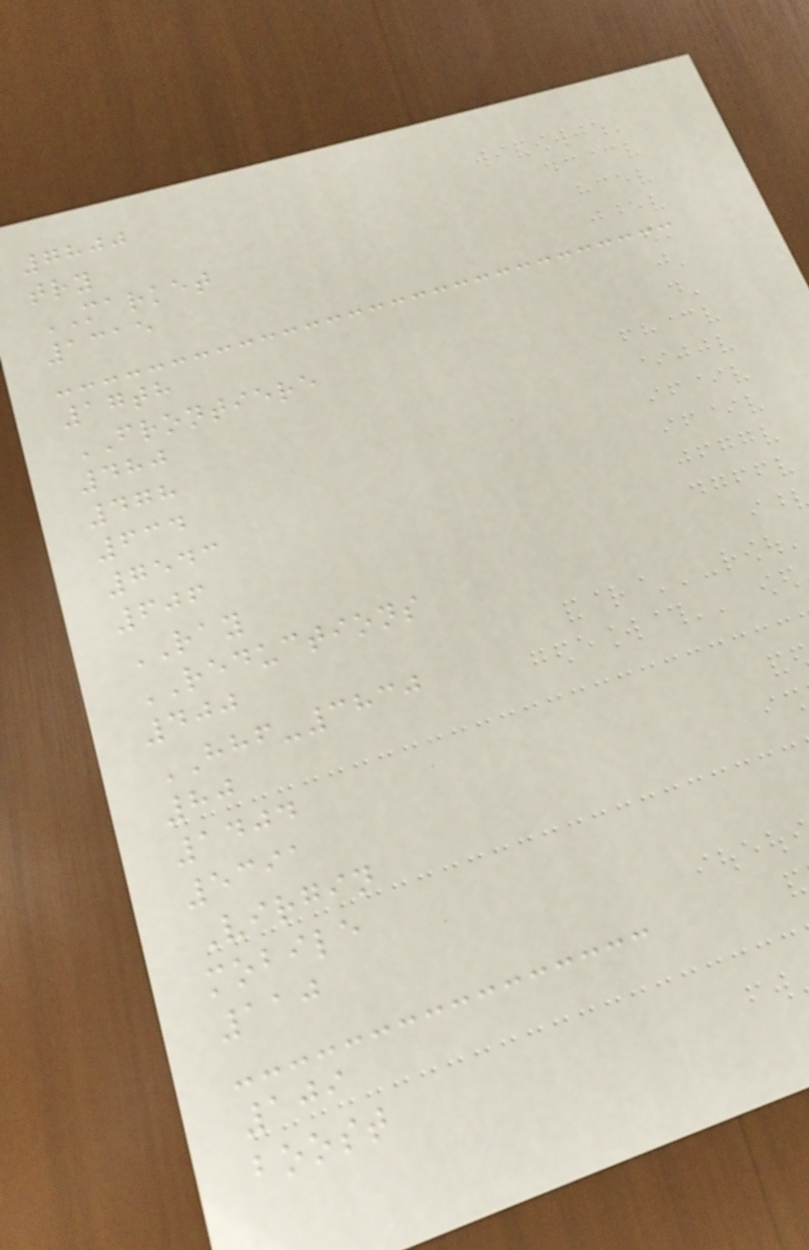7800
try
MARKET
1315
17th
FRONTIERE
480
478
634
7543
606
RAY
REDUCTIONS
400
HHF-3830
80
1404
5391
Virgin
mobile
110
109
boost
